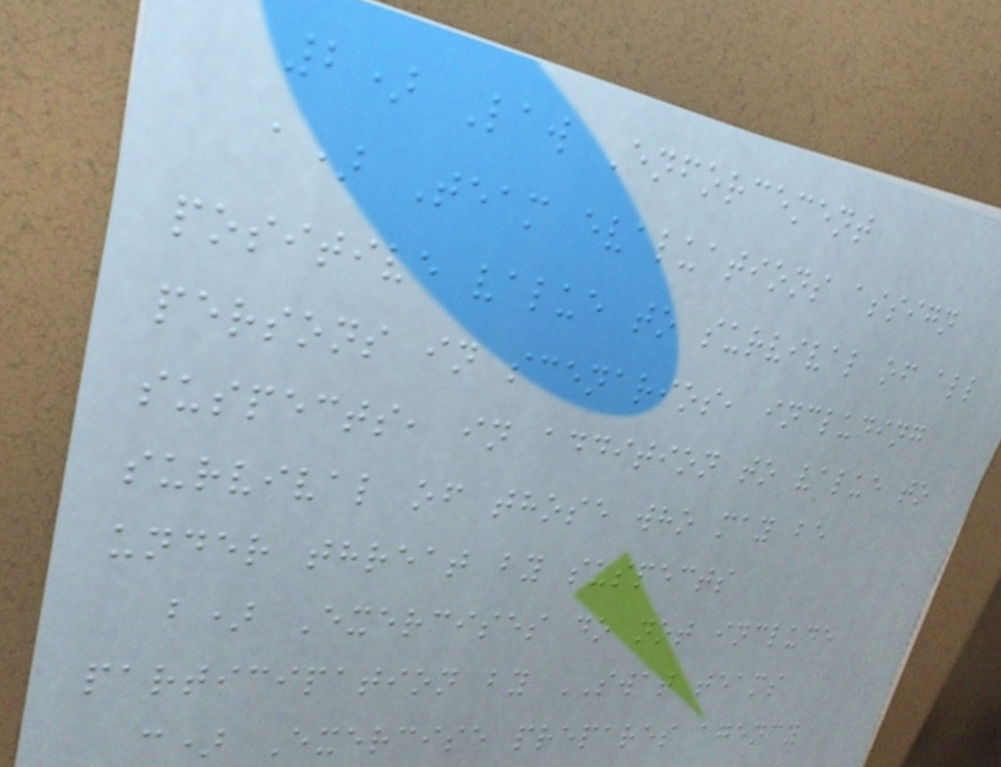2) Law Enforcement
a) Team evaluations assign
positive value to survival of all
persons in scenarios, including
suspects, in addition to value to
survival of those who may be
under threat by suspects
b) Exercises do not include
participation by SWAT teams
c) Exercise prepares agency
